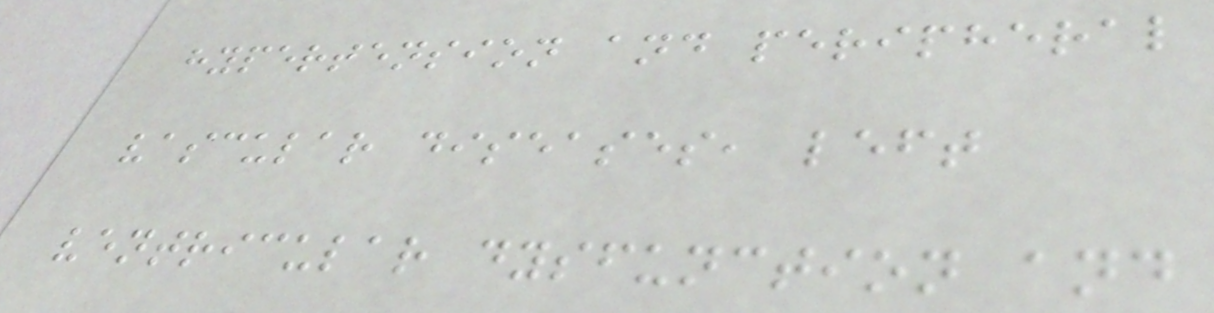hypertension and peripheral
vascular diseases, left
ventricular dysfunction and
